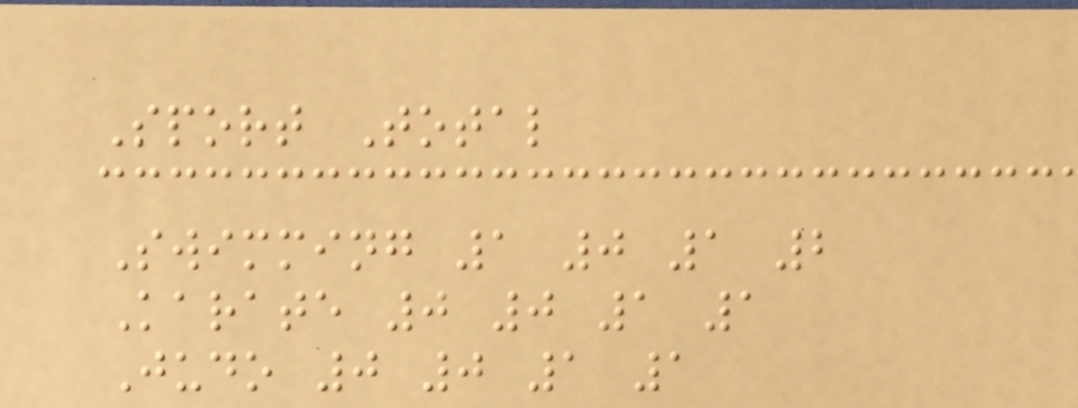Sport Total
Swimming 1 0 1 2
Karate 0 0 1 1
Judo 0 0 1 1
